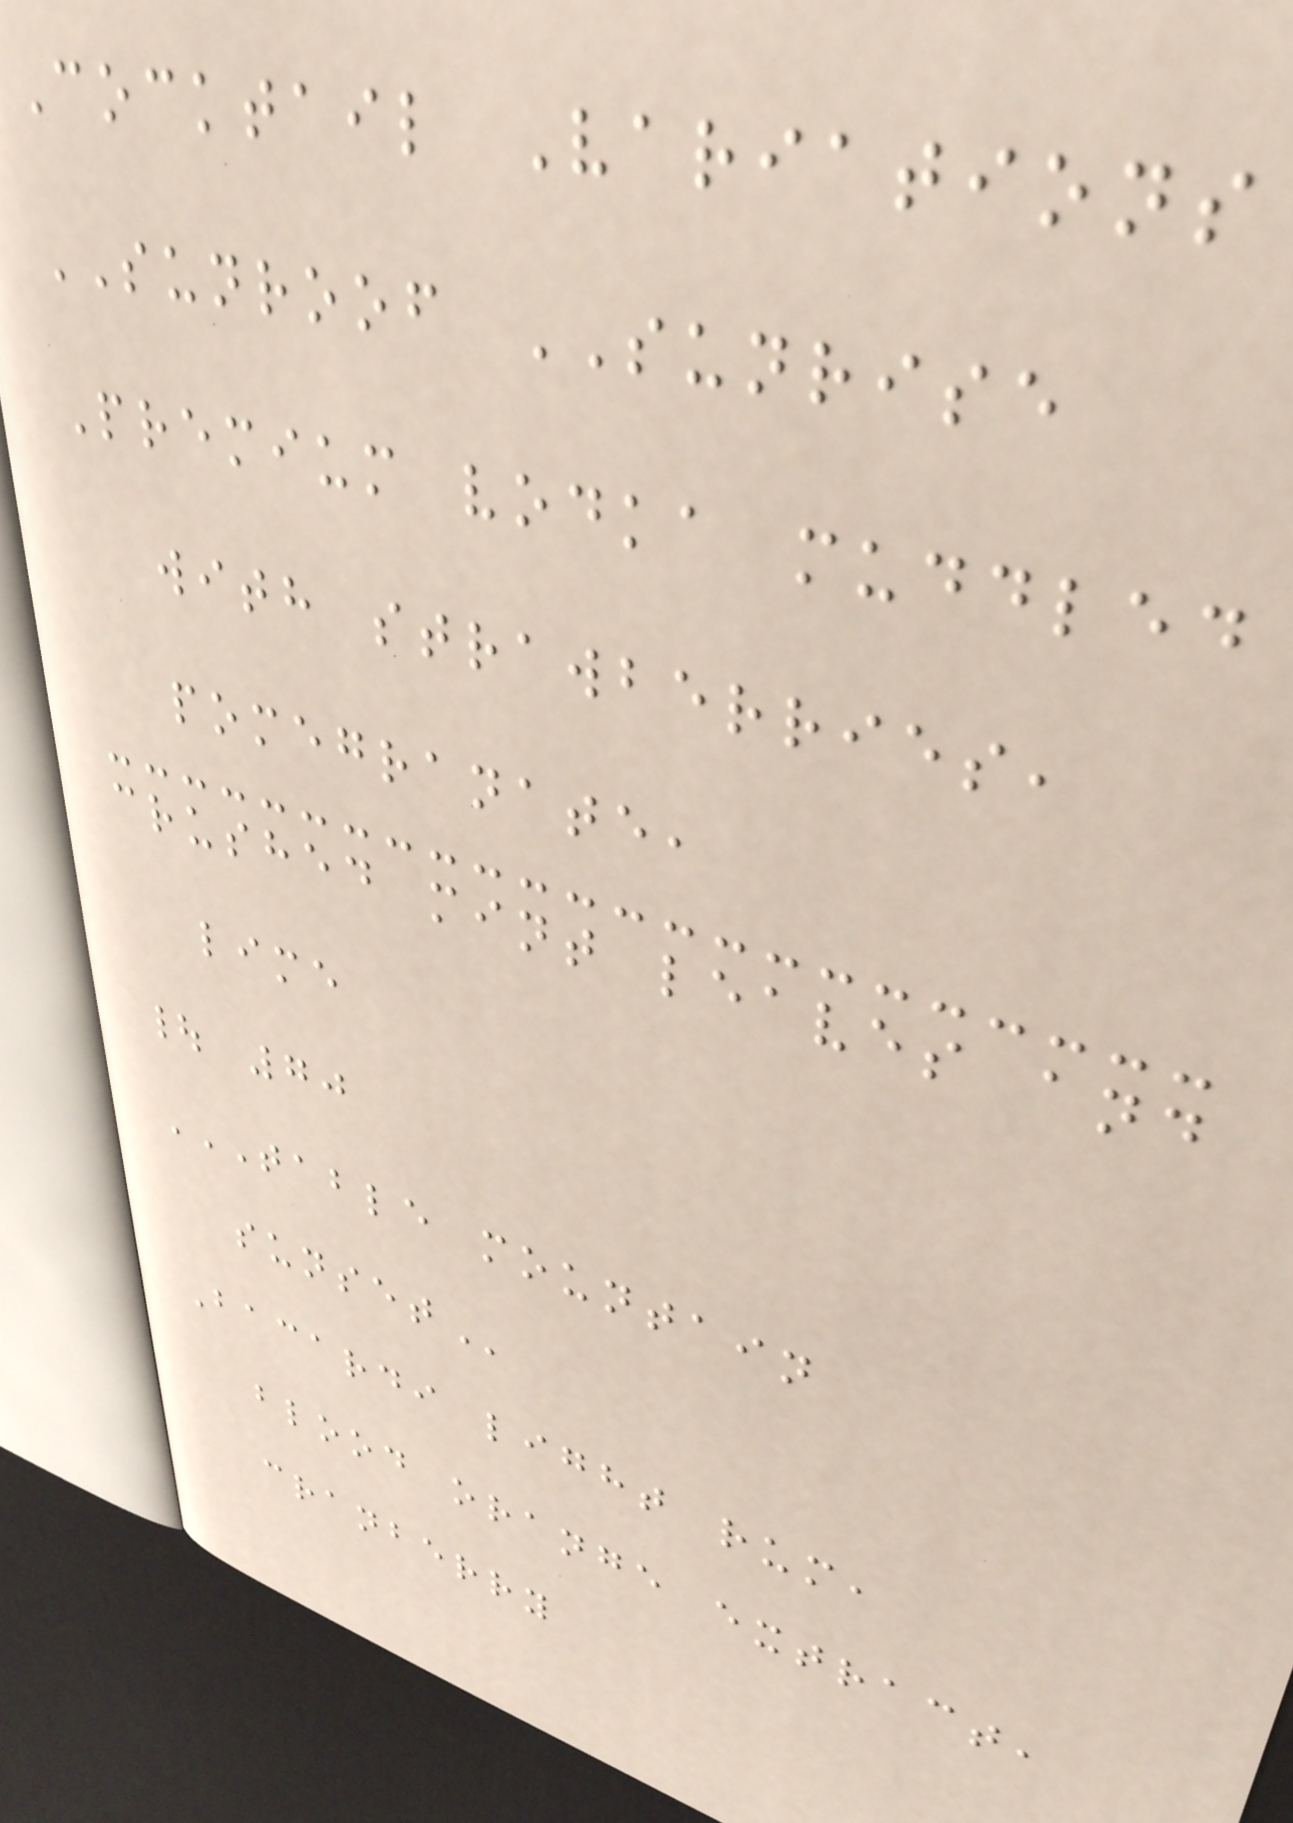Cocktail Variations
SUNROOF SUNRISE
Premium vodka muddled
with strawberries,
pomegranate,
crushed mint leaves and
lime
| 70
TABLE MOUNTAIN
SUNSET
Bacardi light rum,
blood orange extract,
cranberry
